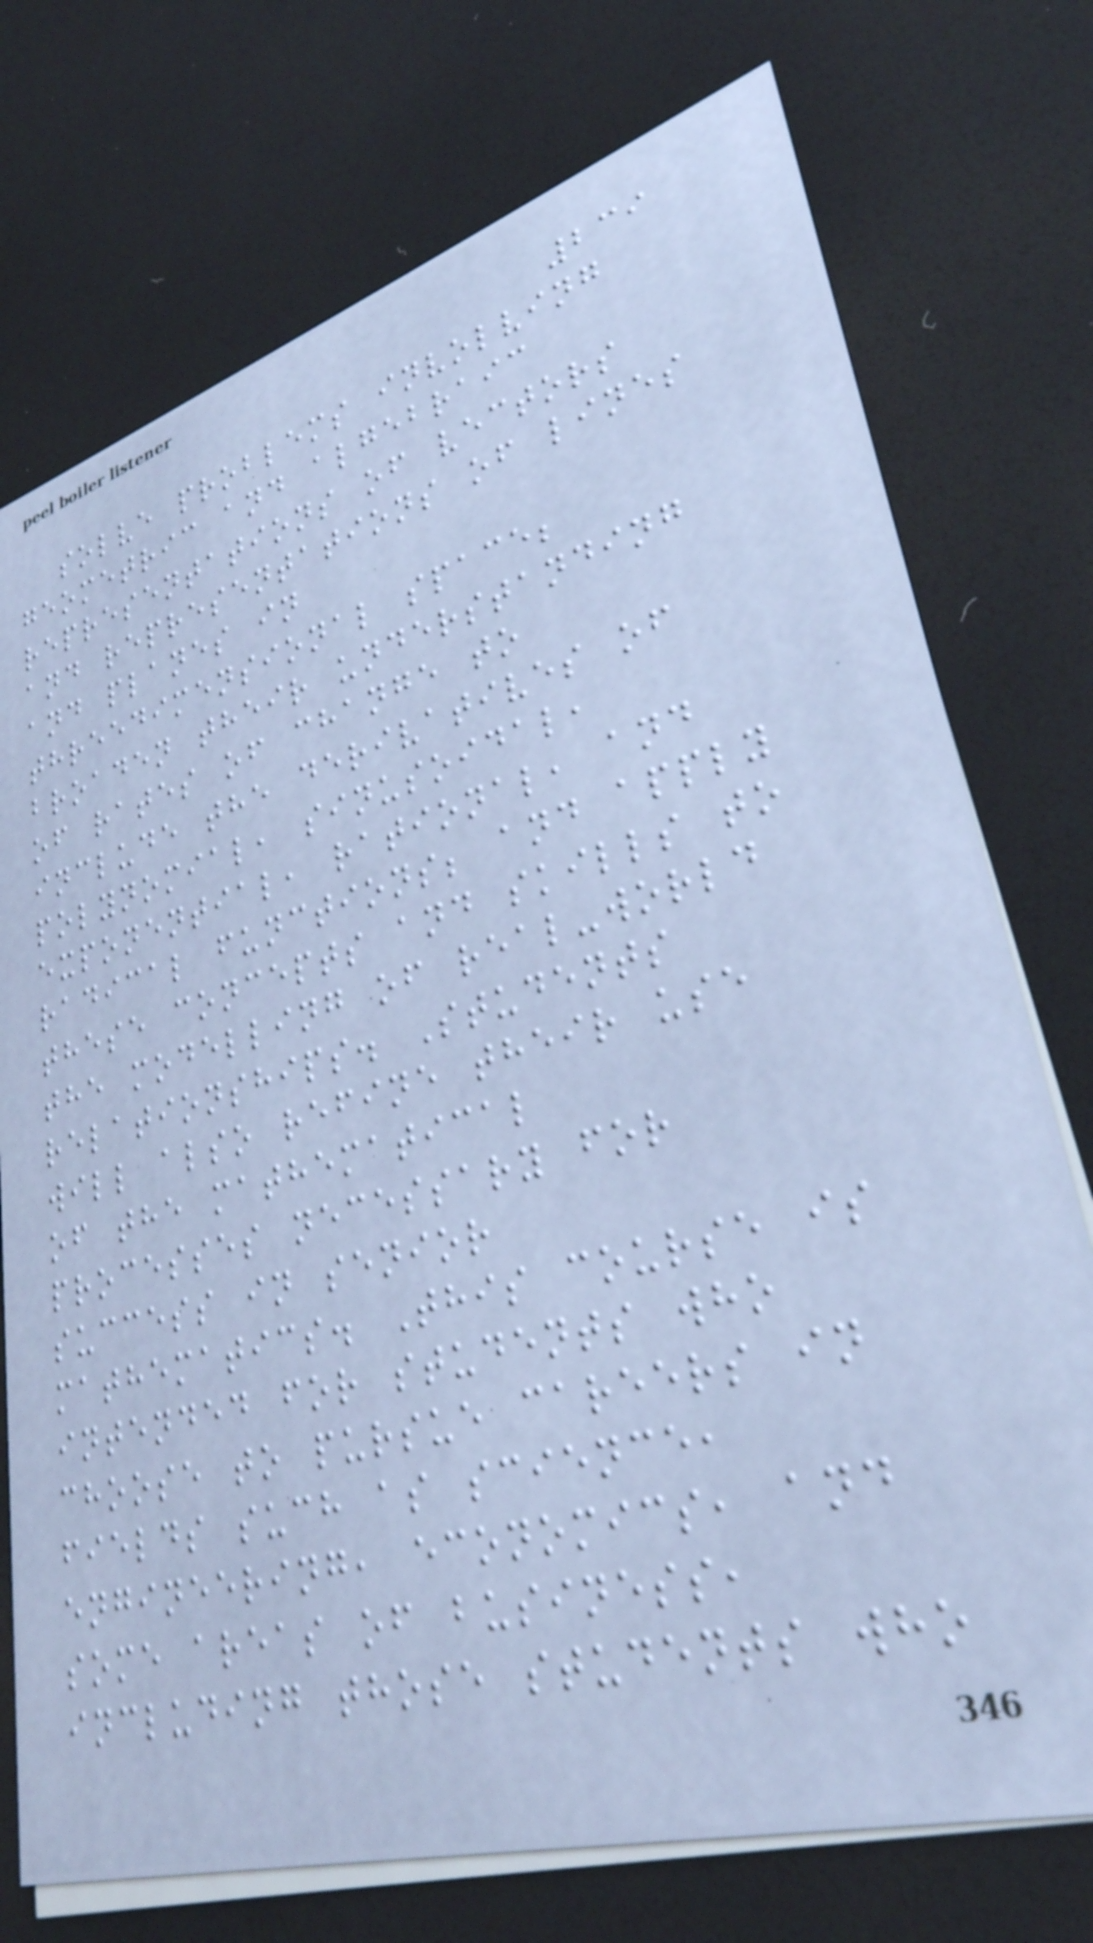239
solve problems involving
geometric and algebraic
representations of vectors
and representations of lines
and planes in
threedimensional space;
broaden their understanding
of rates of change to
include the derivatives of
polynomial, sinusoidal,
exponential, rational, and
radical functions; and apply
these concepts and skills to
the modelling of real-world
relationships. Students
will also refine their use
of the mathematical
processes necessary for
success in senior
mathematics. This course is
intended for students who
choose to pursue careers in
fields such as science,
engineering, economics, and
some areas of business,
including those students who
